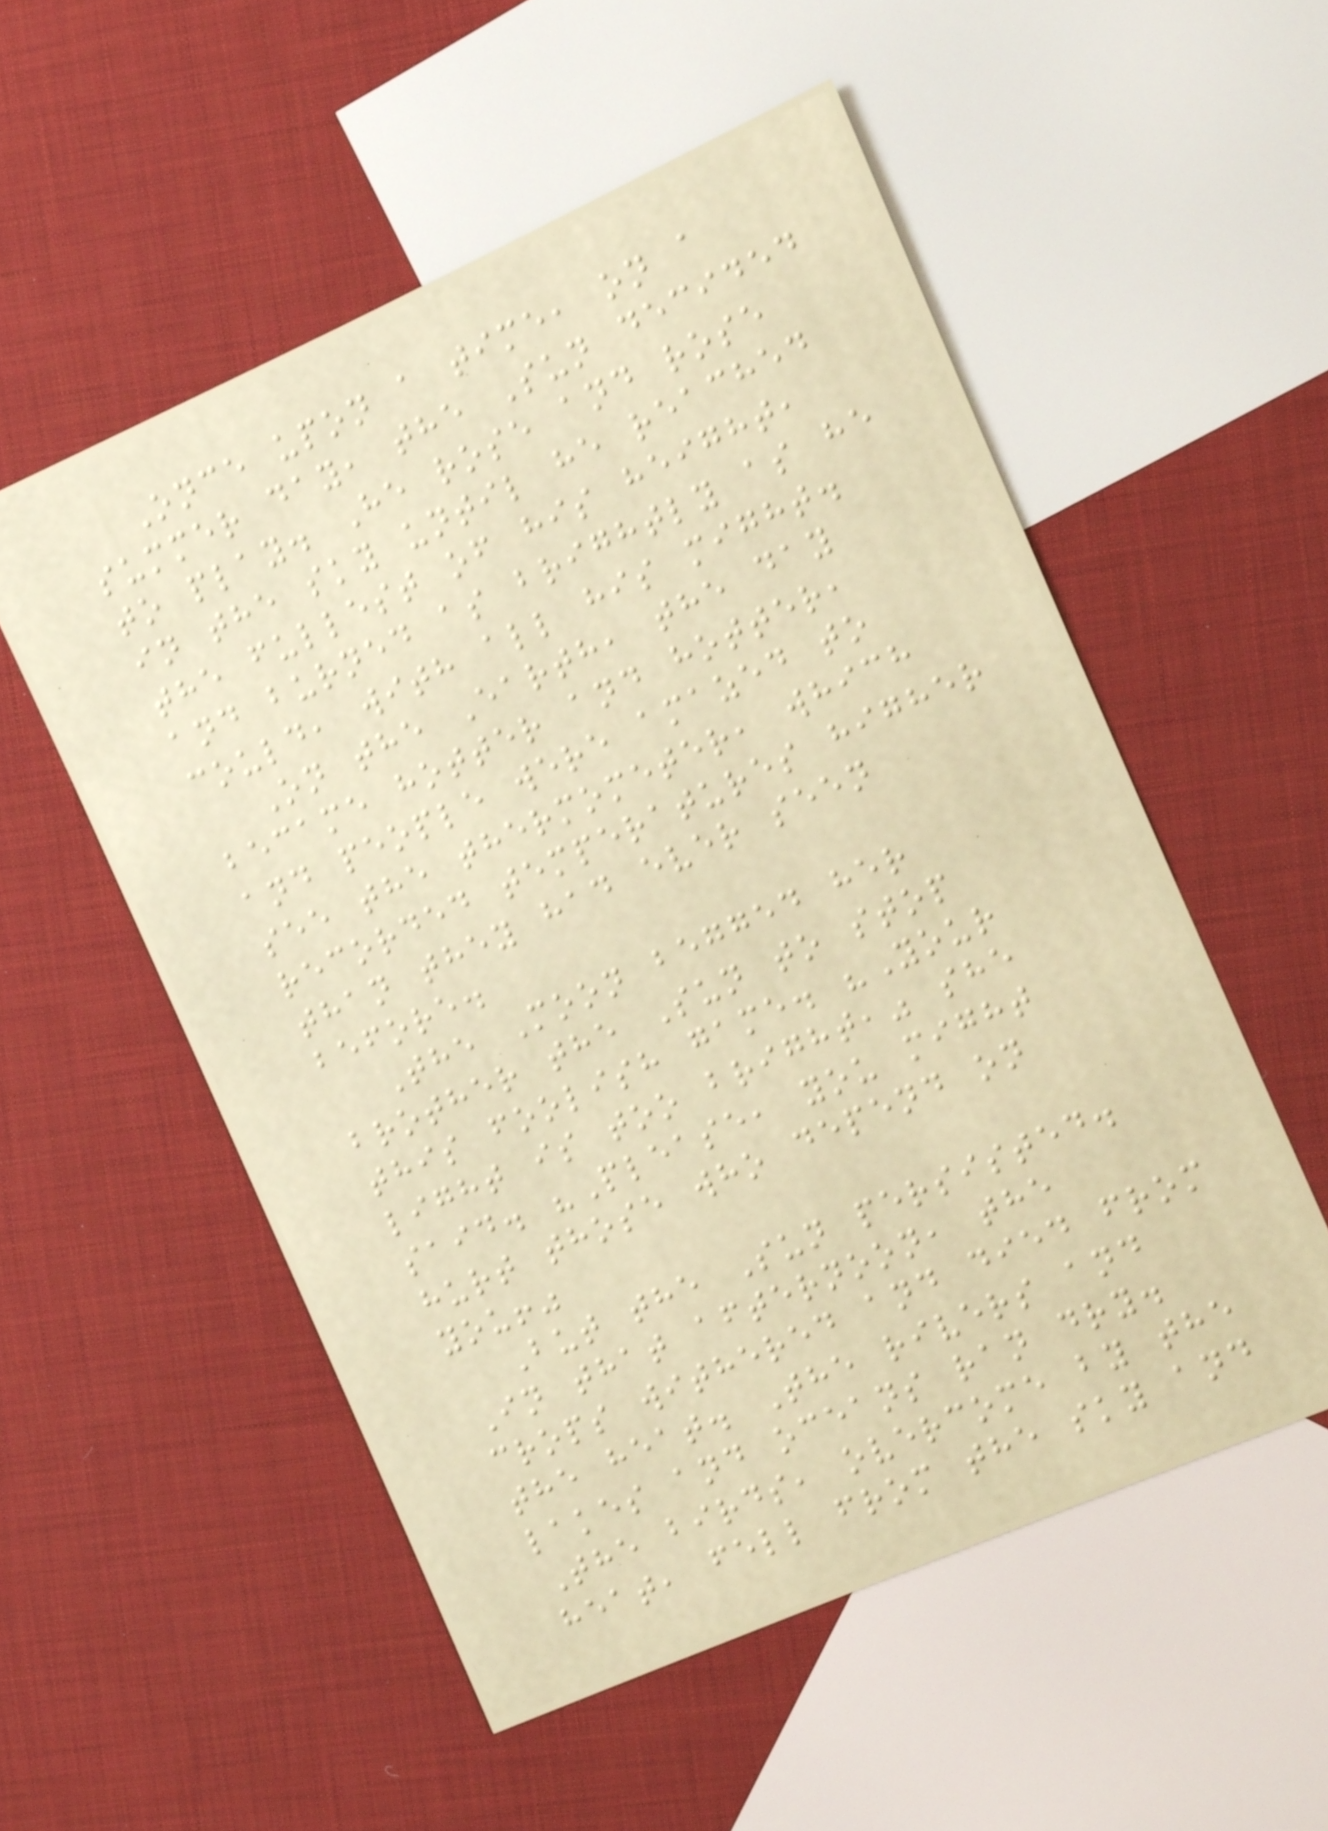Once upon a time, on a
summer day, the Sun decided
to play. He rose and rose
in the sky until he reached
the fullest of his height,
and burned as brightly as he
could, with all his might.
On the Earth, the day
became hotter and hotter,
and people were amazed to
see the thermometer, which
recorded temperatures higher
than they had ever seen
before.
The Moon begged her
brother the Sun to stop
this foolish game. "Your
light is too bright," she
said. "Please, you might
hurt those who depend on
you!"
But the Sun persisted.
In that afternoon, the
crops withered and died from
the heat. The rivers and
lakes and oceans ran dry.
The birds, overcome by the
heat, fell from the sky and
